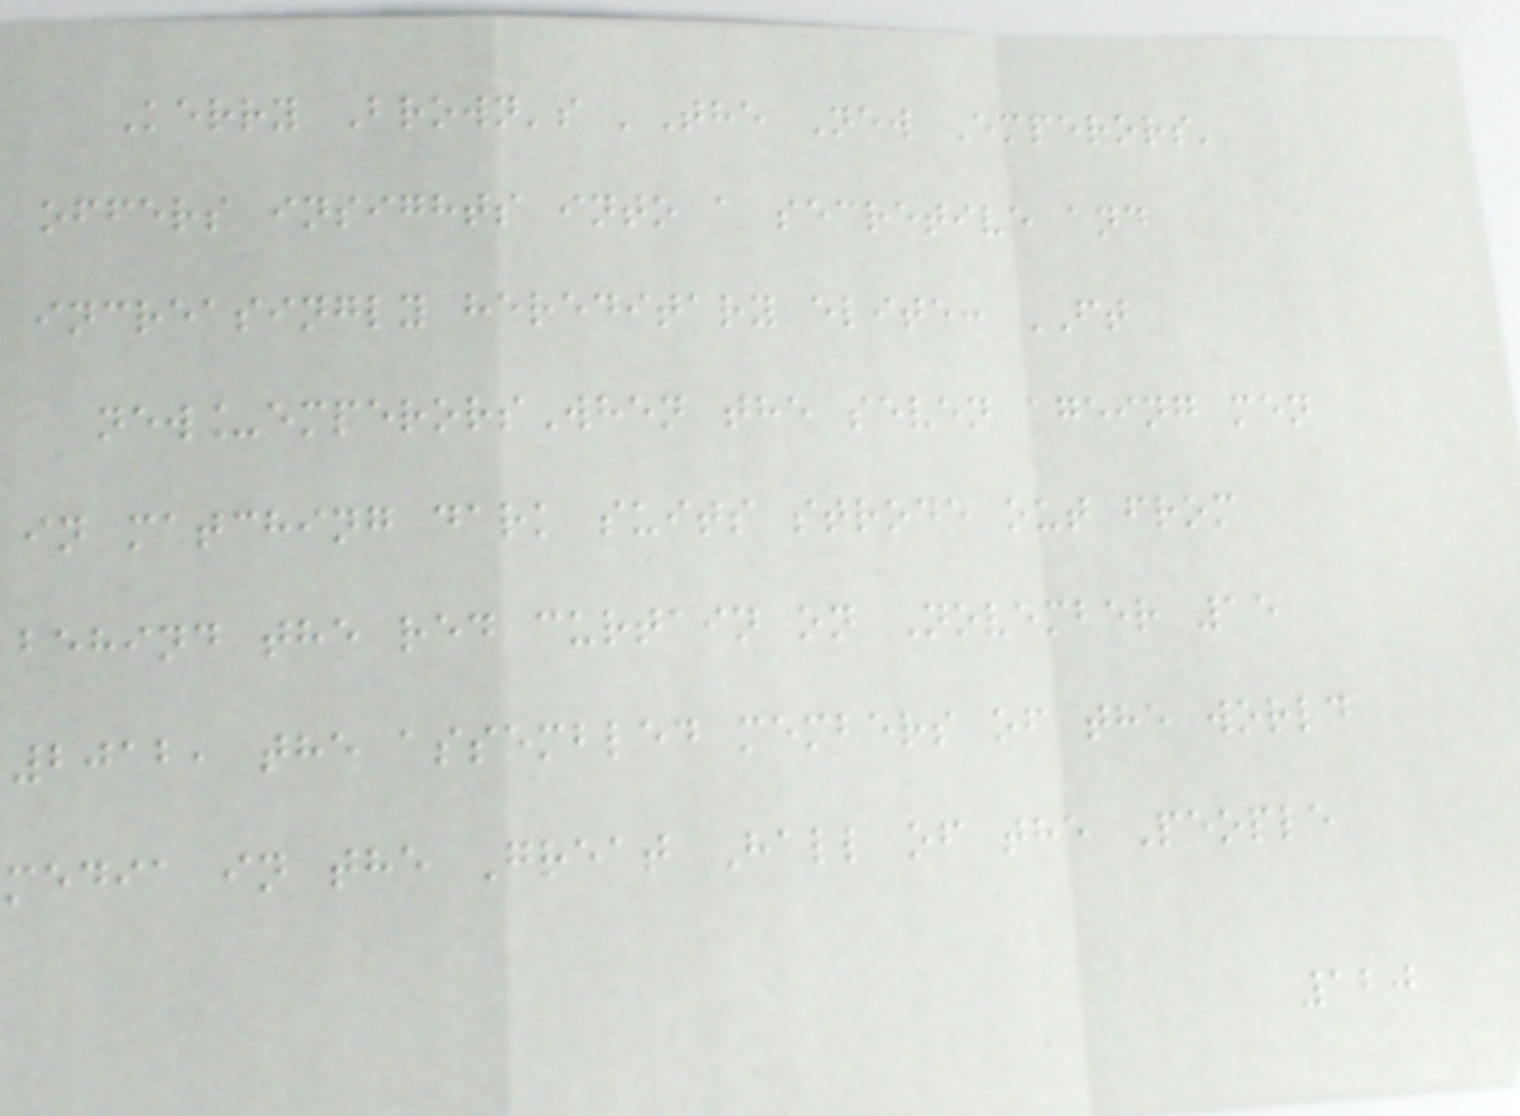Kerry Brown's 'The New Emperors'
offers insights into a secretive and
increasingly hereditary elite: FT
new_emperorsWhen the seven ageing men
in matching dark suits strode out from
behind the red curtain on November 15
2012, the assembled members of the world
media in the Great Hall of the People
120
